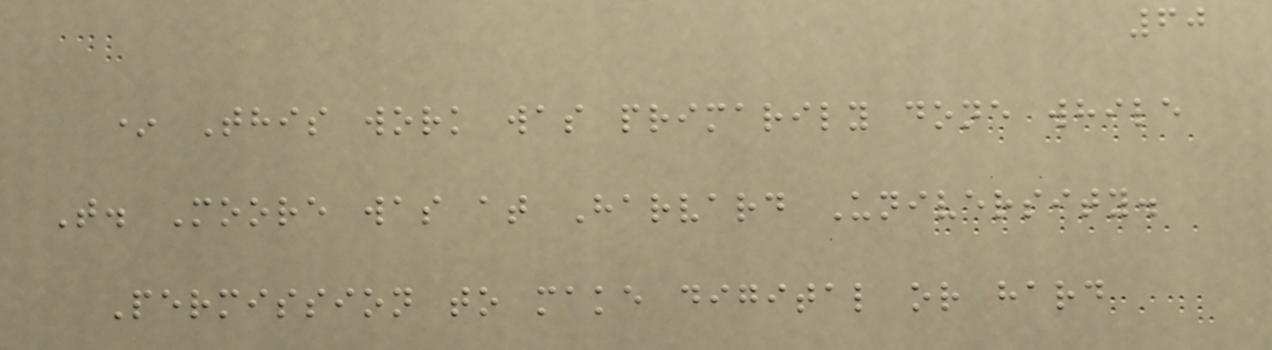60
* This work was primarily done while
T. Moore was at Harvard University.
Permission to make digital or hard
